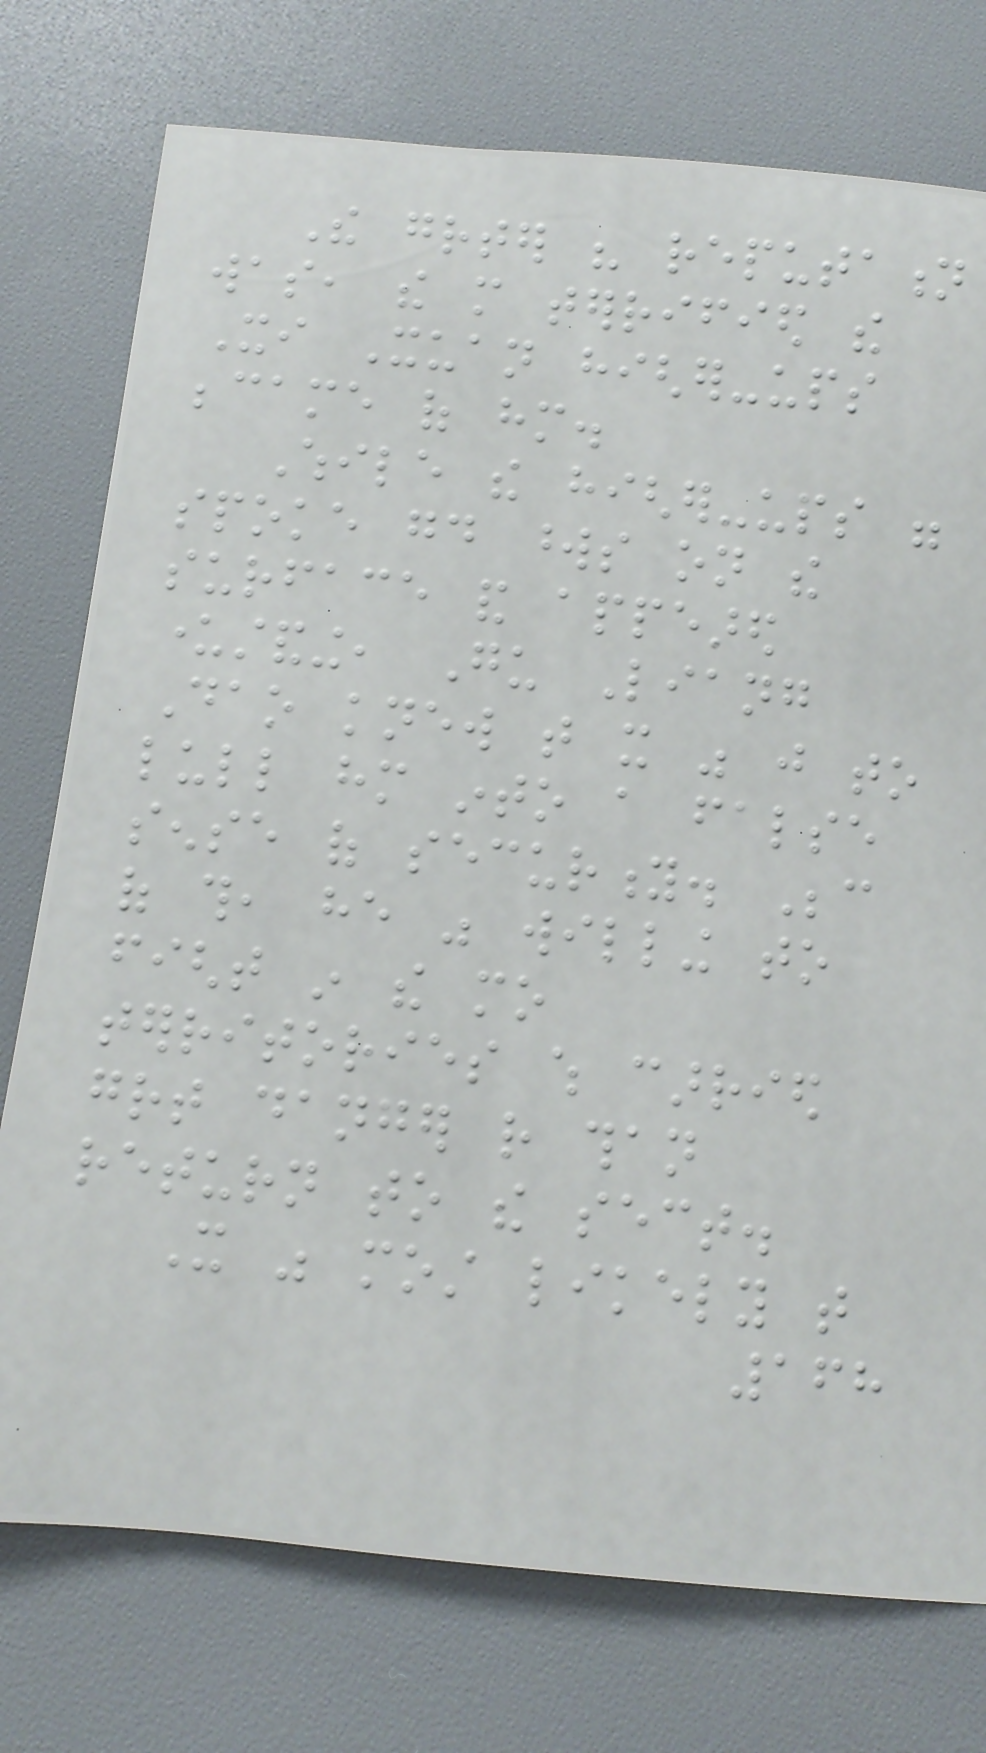The greater his reputation
was, the more terrified the
Xi Xuan higher-ups
became of him.
While the higher-ups were
spoke good words on the
surface and appeared
understanding, Gu Liang
Dao knew that it was just to
lull him into a false
sense of security. Because
of this, he was willing to
fight in the mo
territories which carried
great danger rather than
return to the sect.
It was most likely that
168
